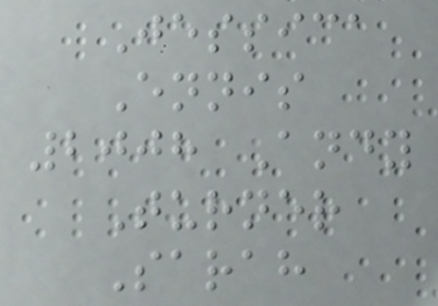Jessica
Ennis
2008 Andy
Turner
Sarah
